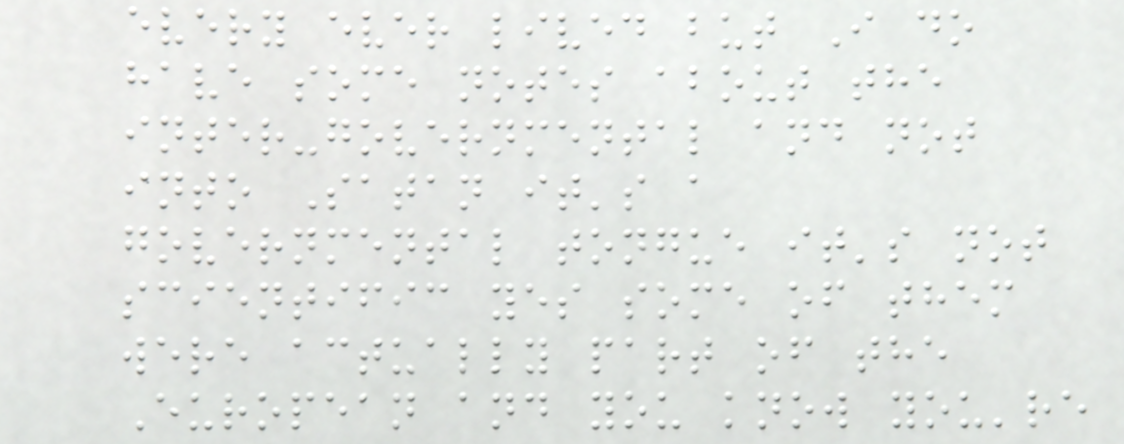every ever lived but I do
have some notes about the
inter-governmental and not
into Satan it's a
governmental tongue it's not
scientific yes some of them
were actually part of the
European and you know you're
